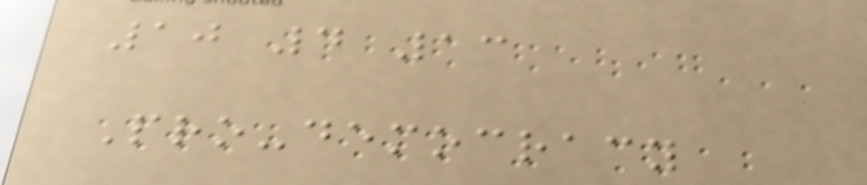10 4 13
Pro-democracy
